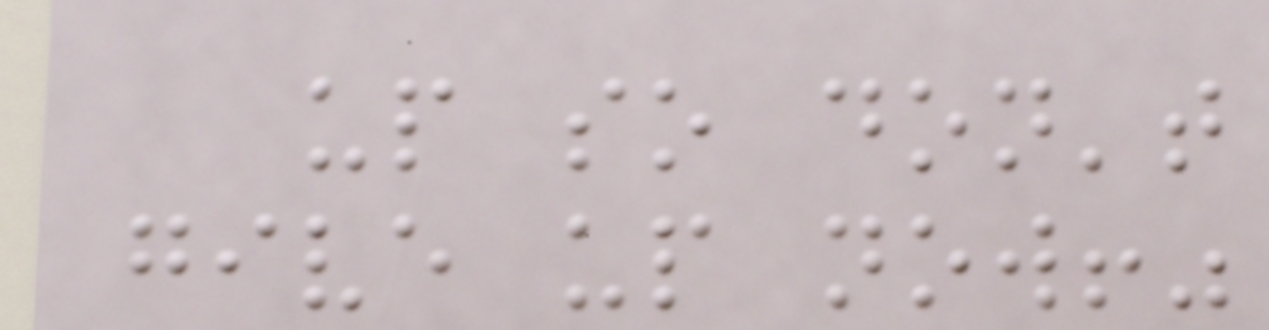up so don't
give up now!"
